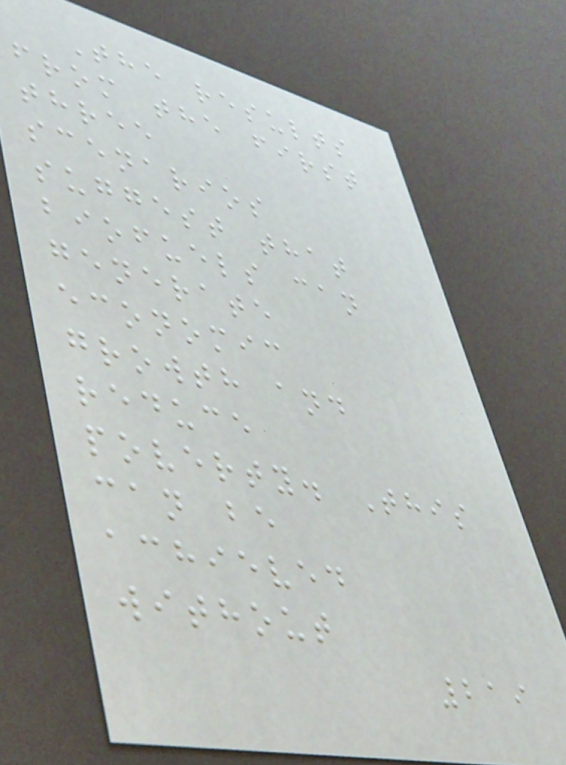The results
from the first
three
scenarios
suggest that
biofuels can
generate
economic
growth and
reduce
poverty. This
can be
achieved
without
219
